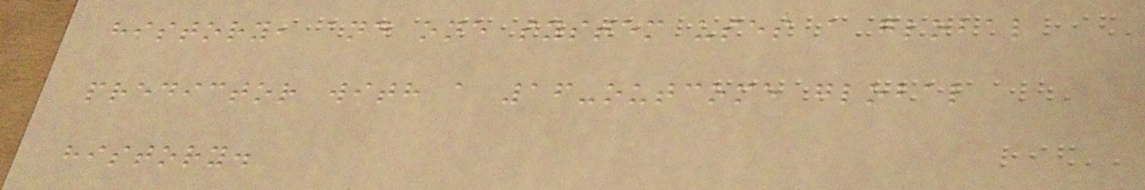history, and one system uses a global
predictor with a 16-outcome global
history.
